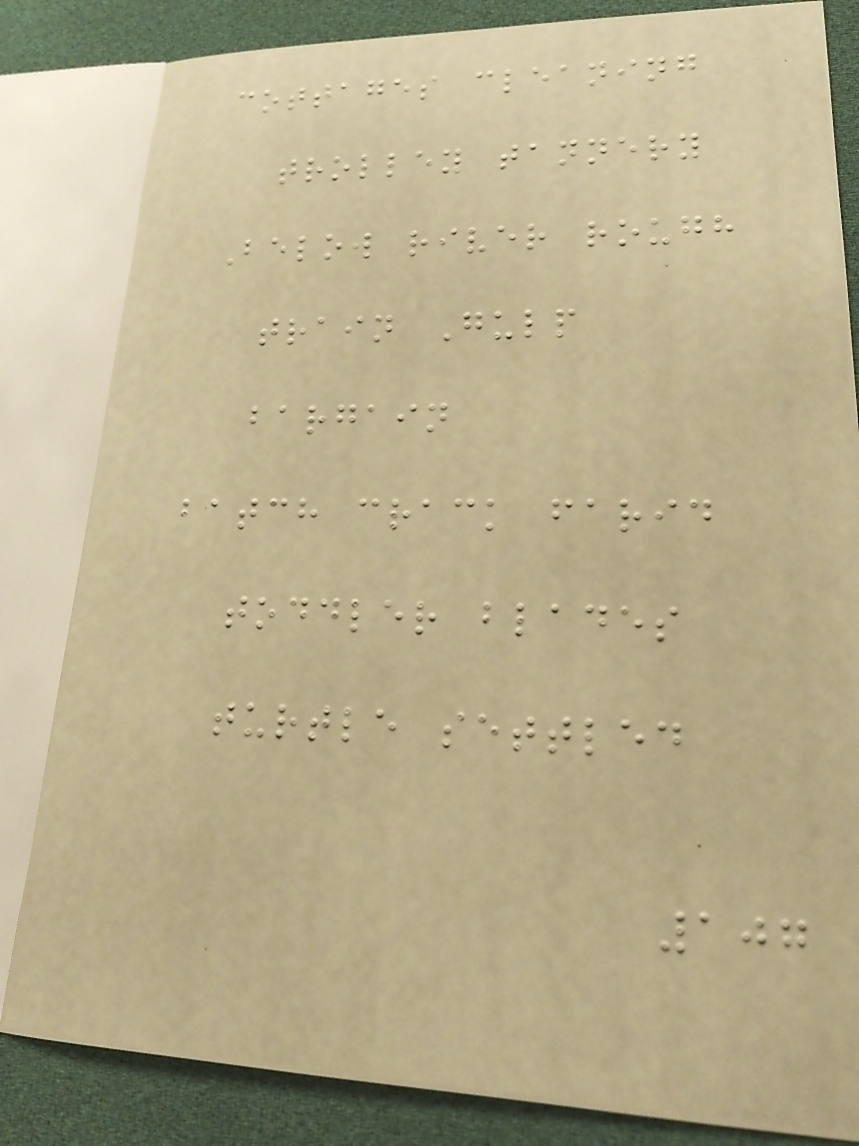cottages cleaning
trolley tannery
Below river rough
train Gulp
bargain
batch crack farid
toddler blades
turtle settled
107
